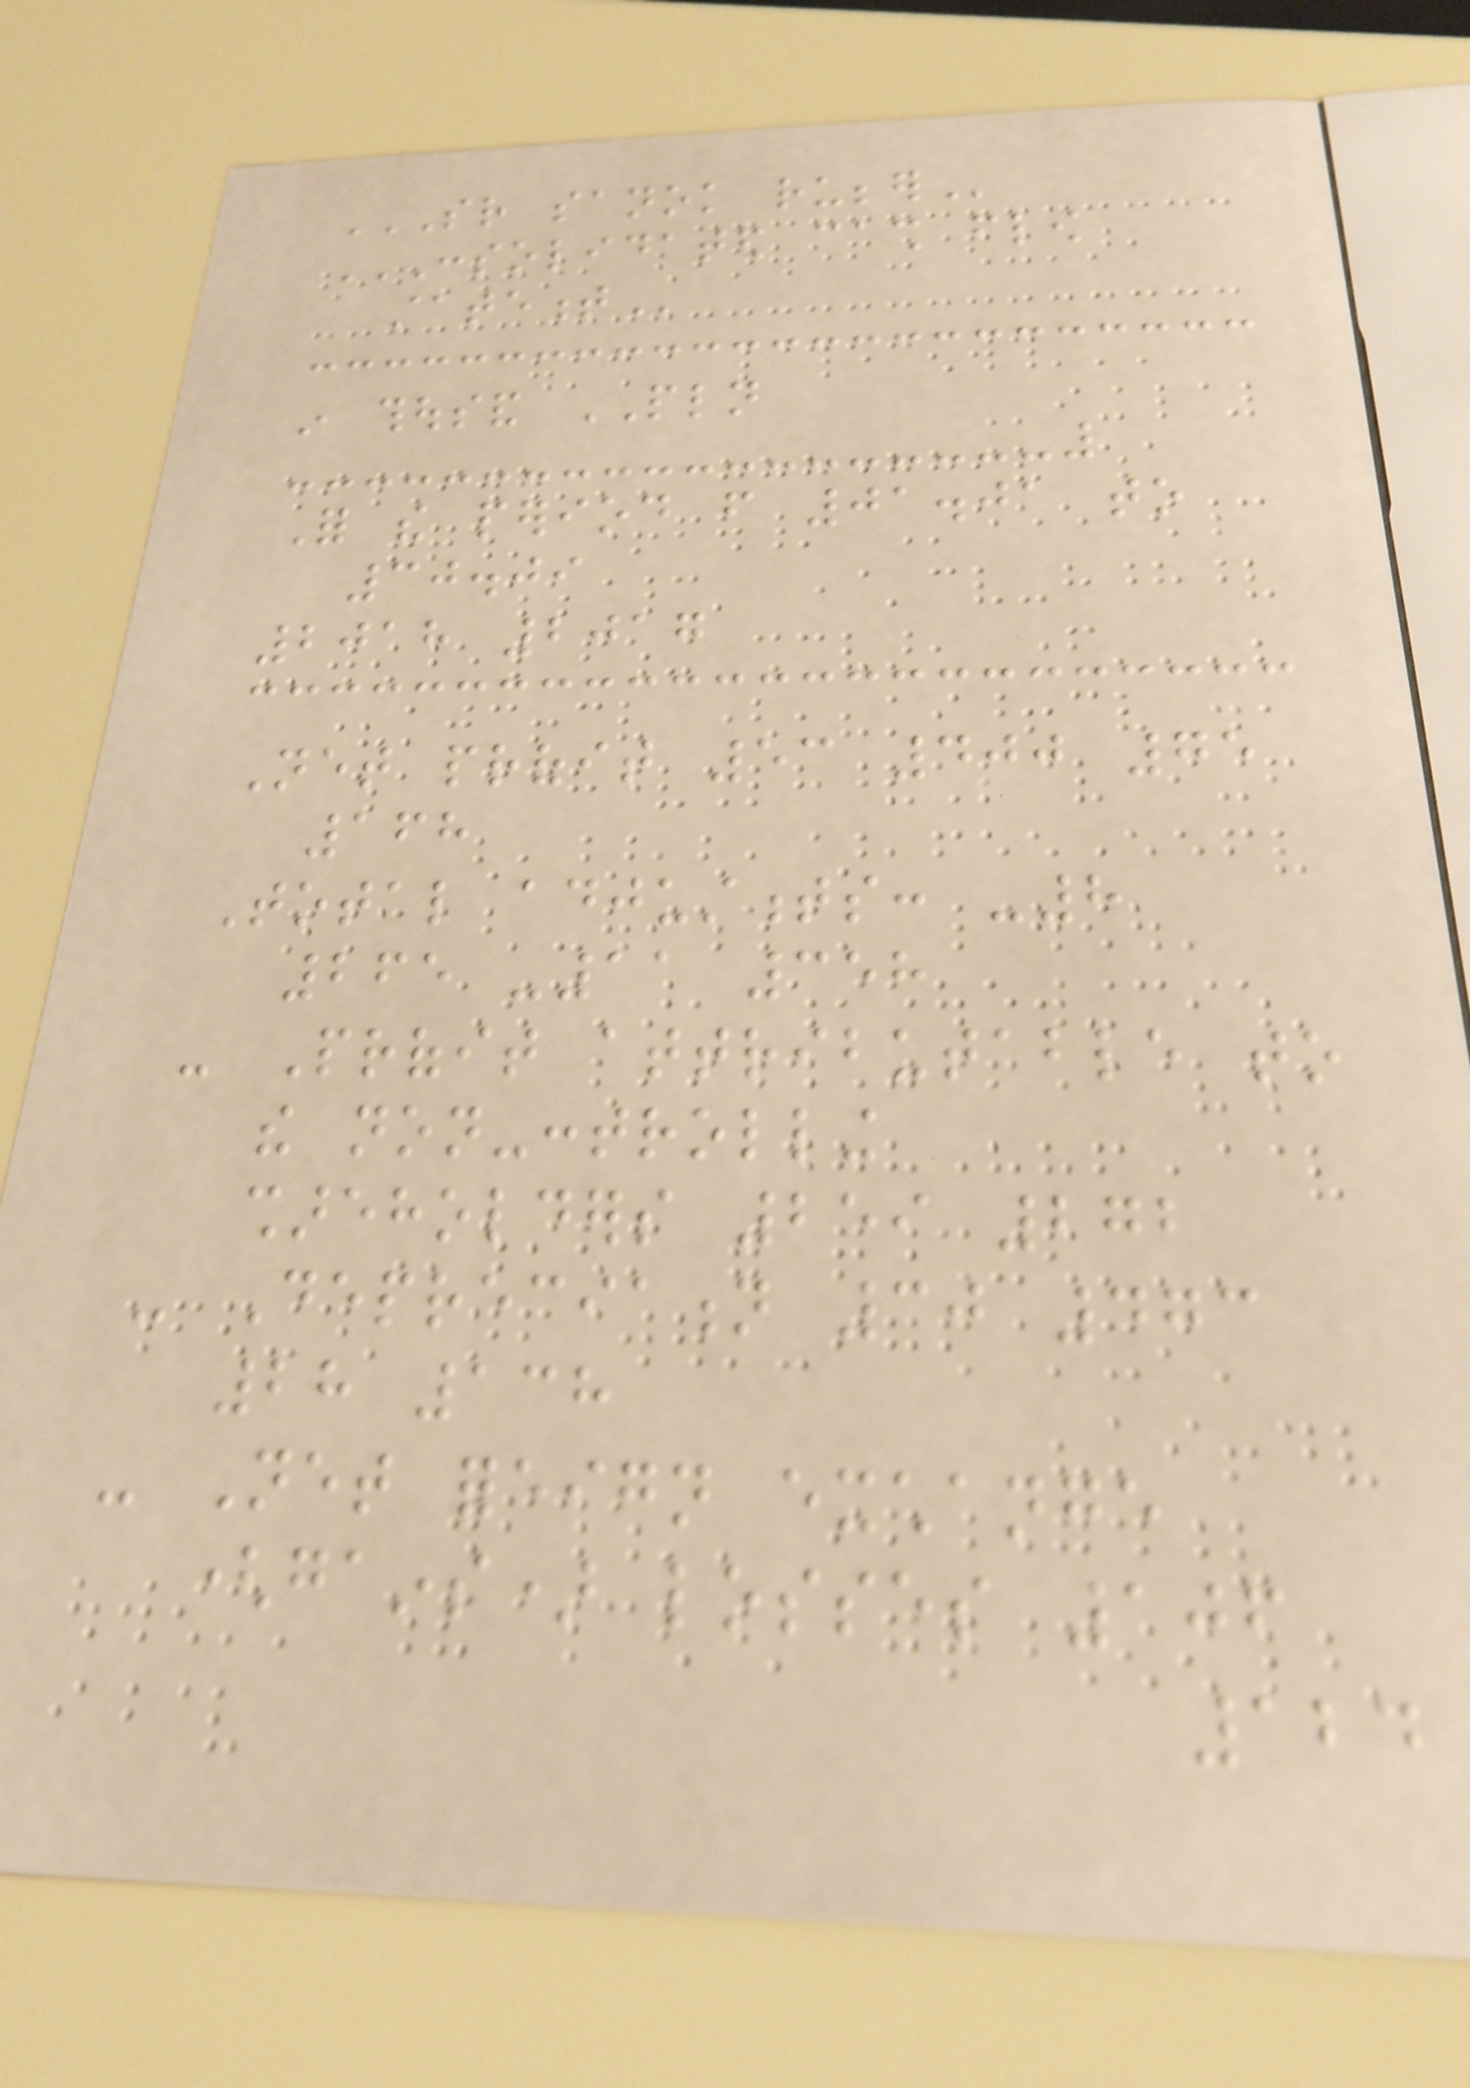SR SANOK RUBBER
CONSOLIDATED CASH FLOW
STATEMENT
in thousand PLN
For the period from 01.01 to
30.09
2018 2017
Net profit 53 400 75
168
Total adjustments: -8
265 -11 358
- Profit attributable to
the non-controlling
shareholders 259 272
- Depreciation 30 473
28 138
- Net foreign exchange
(gains) losses 106
124
